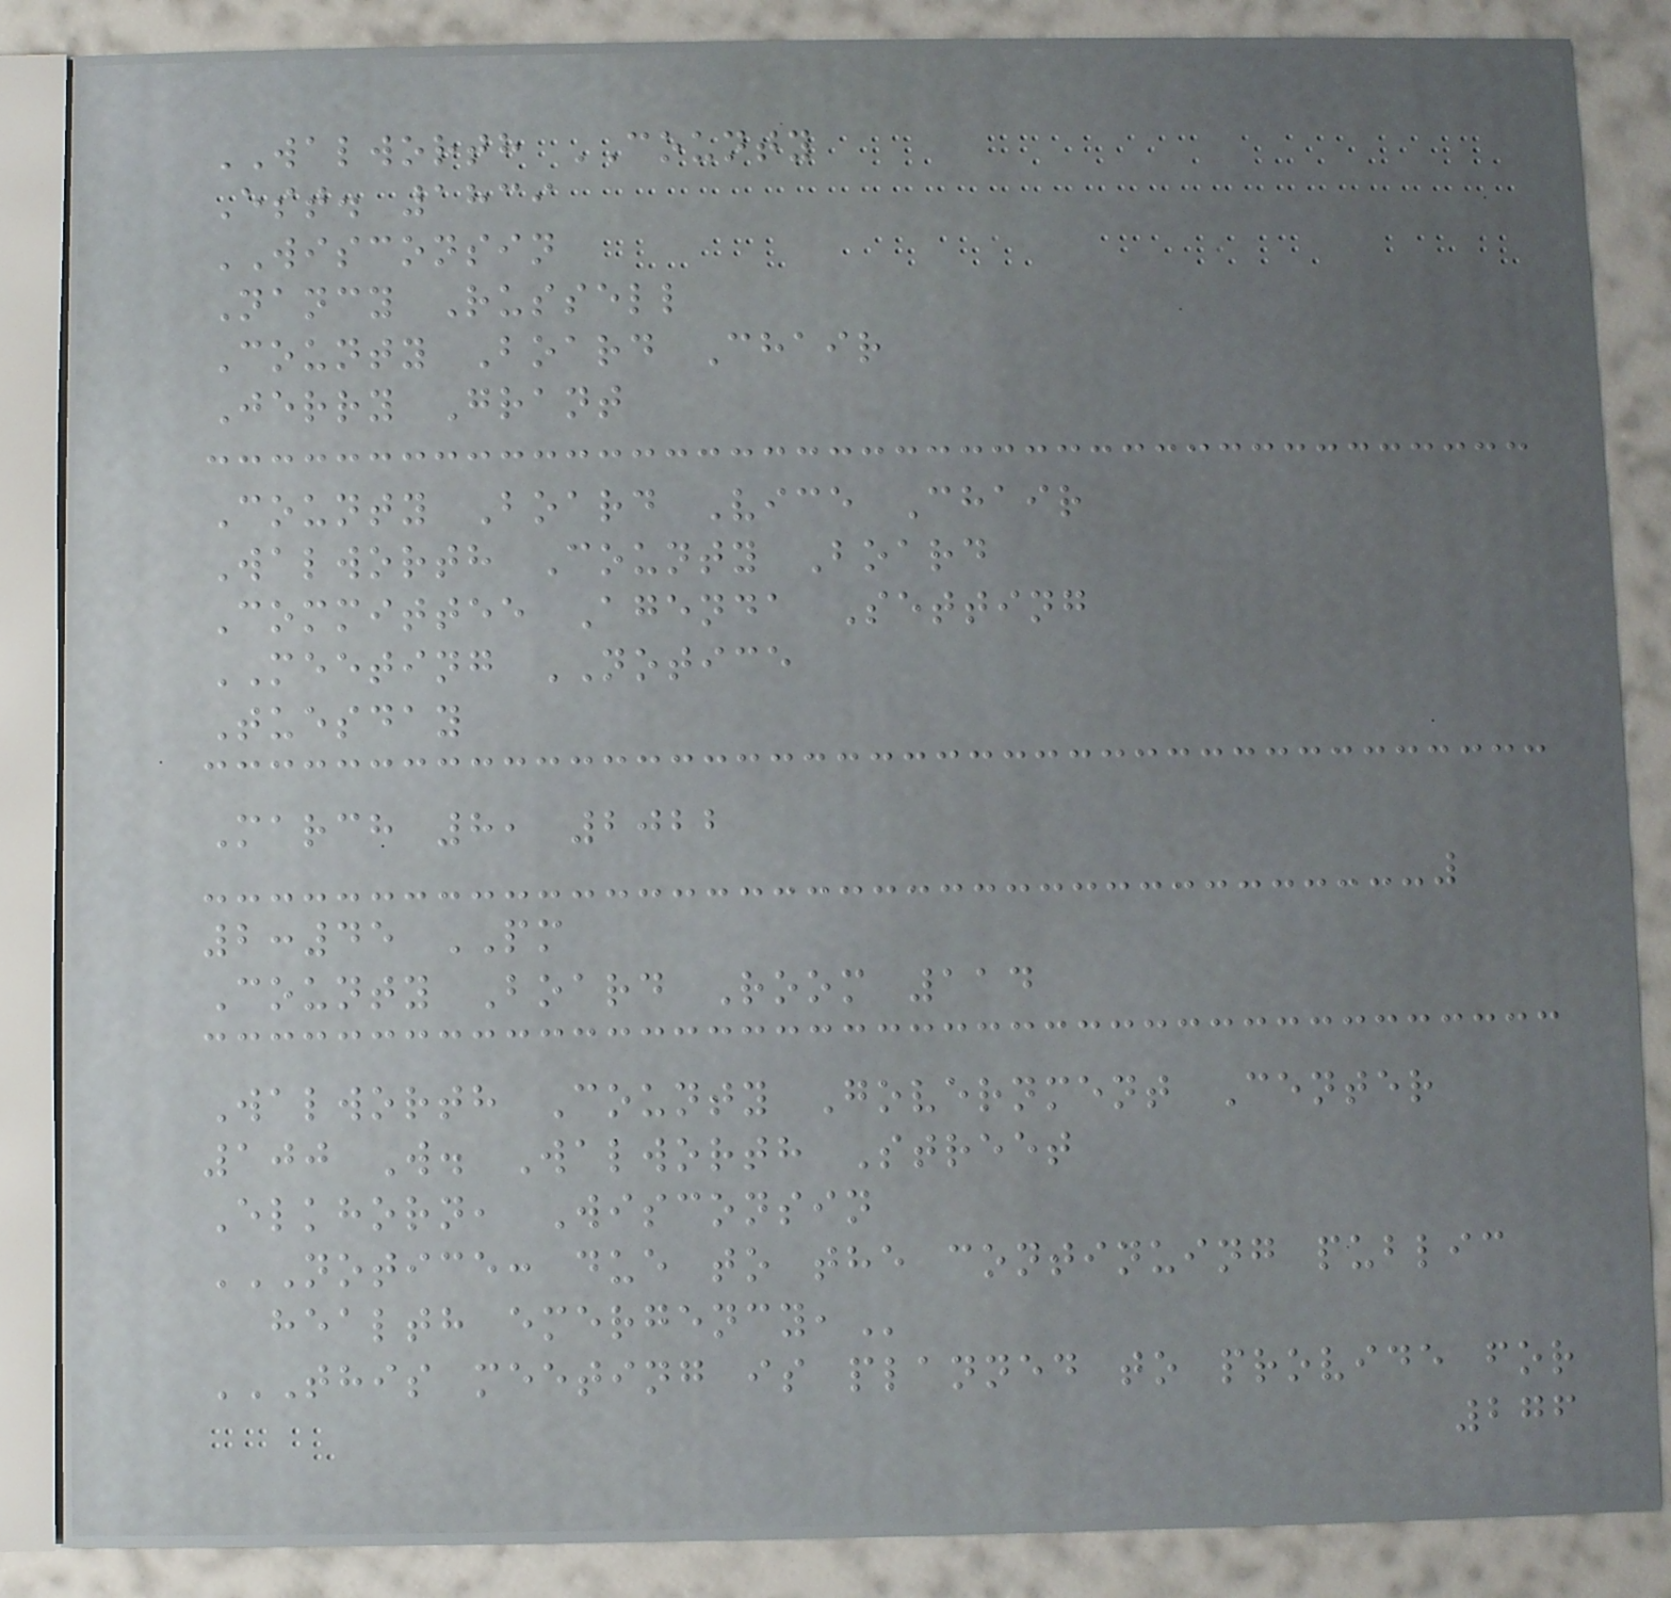WALWORTH COUNTY
Est. 1839
WISCONSIN
Nancy Russell
County Board Chair
Jerry Grant
County Board Vice Chair
Walworth County Board
Committee Agenda Setting
MEETING NOTICE
Tuesday
March 8, 2022
2:45 PM
County Board Room 114
Walworth County Government Center
100 W. Walworth Street
Elkhorn, Wisconsin
NOTICE: DUE TO THE CONTINUING PUBLIC
HEALTH EMERGENCY,
THIS MEETING IS PLANNED TO PROVIDE FOR
276
